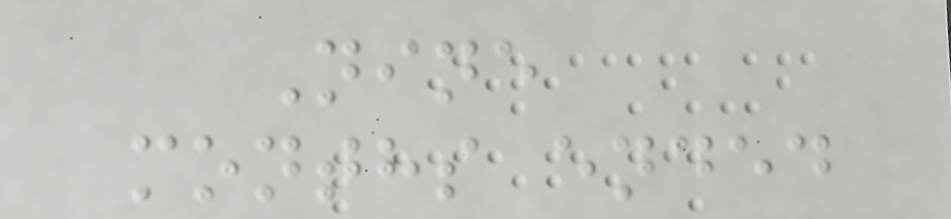Nine
months ended
